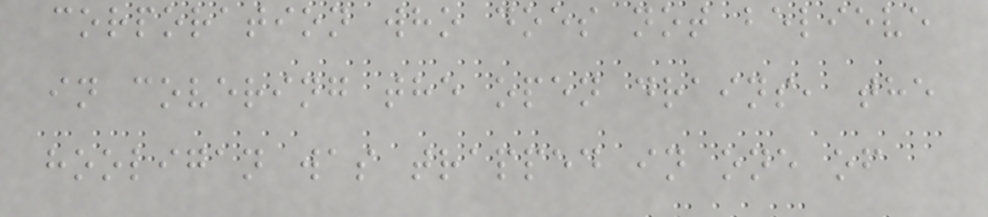corporation who does not believe
in covering the open drains, the
hooligan was trapped in one of
